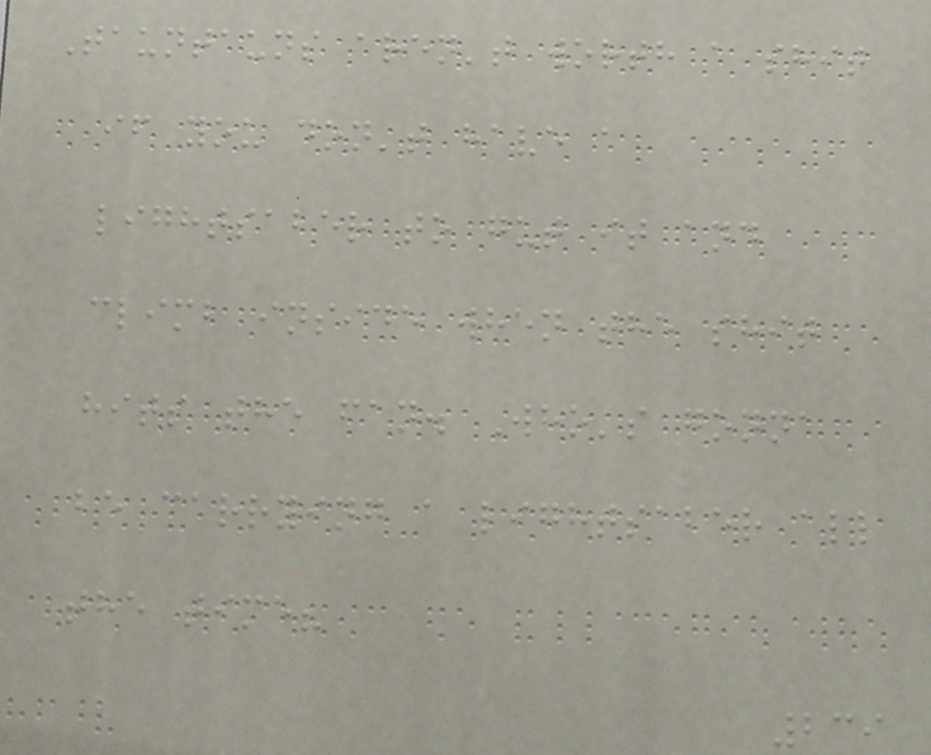Tauntauns aren't worth a shit
if you don't have a
lightsaber to gut it and
climb inside when the shit
hits the fan. Who's gonna
be carrying a lightsaber all
the time?
239
